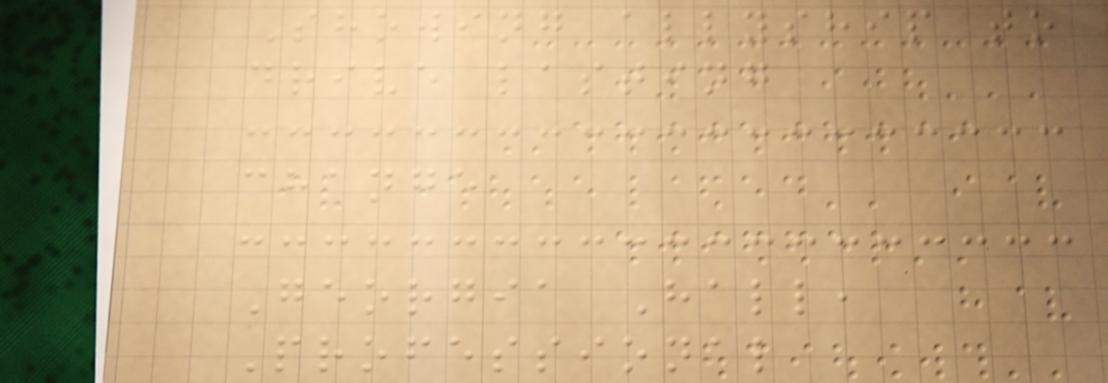Showing allyship to
drive lasting
change
Georgia Hall,
Professional
